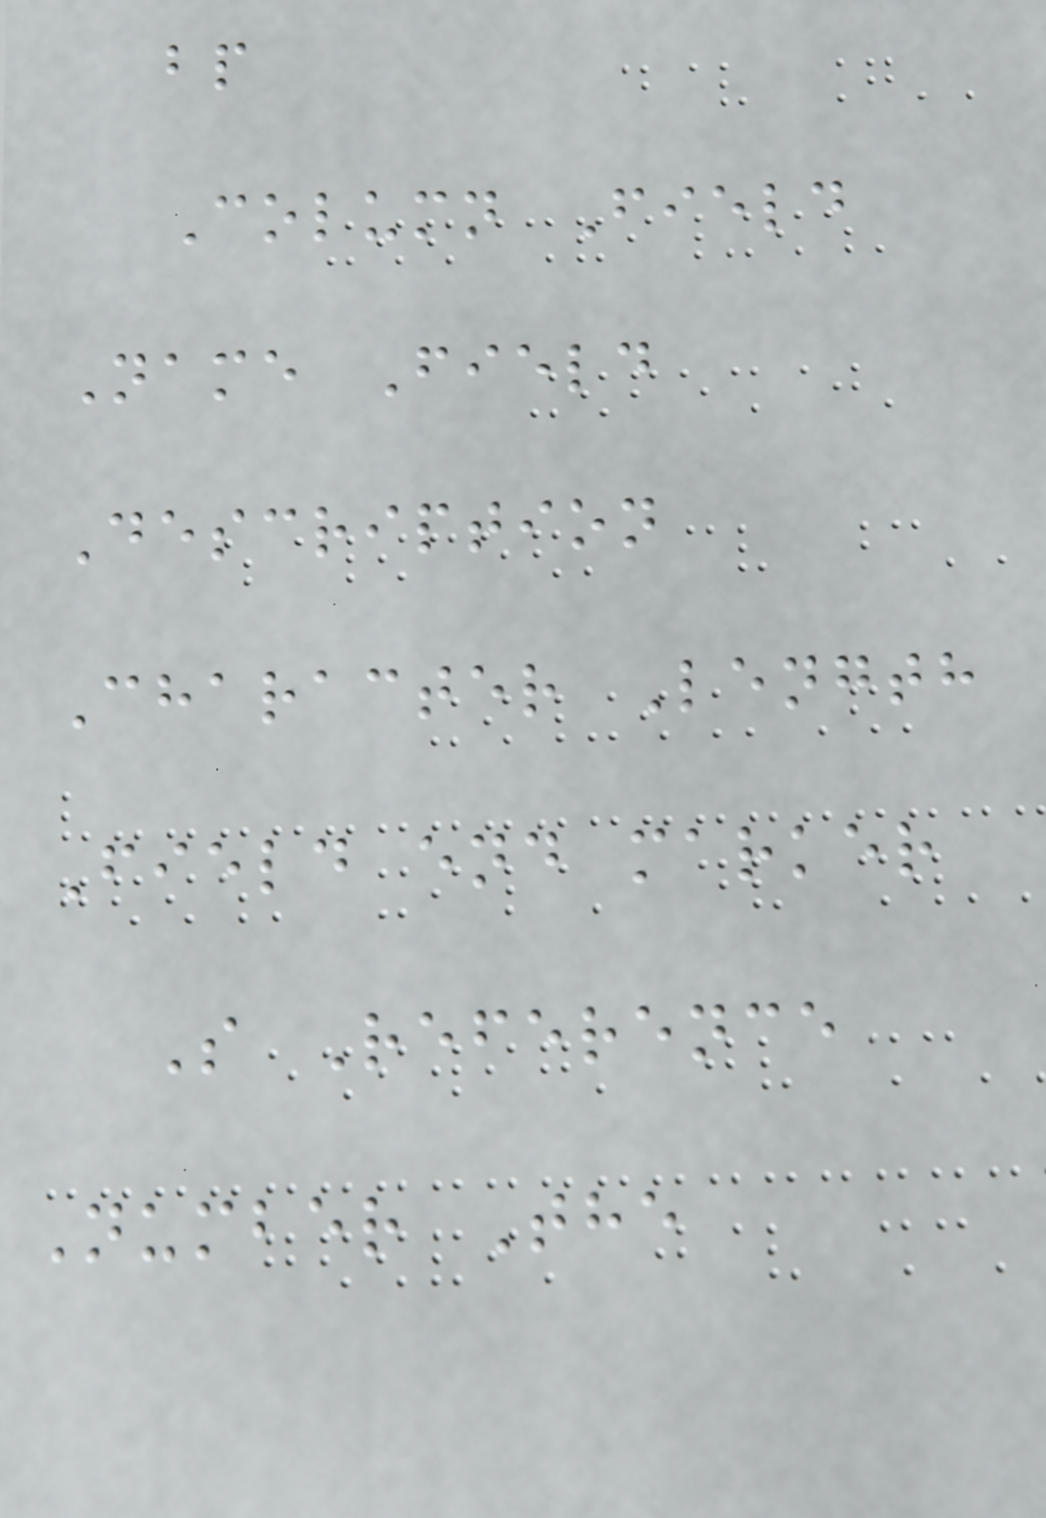bp
Column Field
Name Field
Description
Character Length
Field end marker
S Reference
Number The
